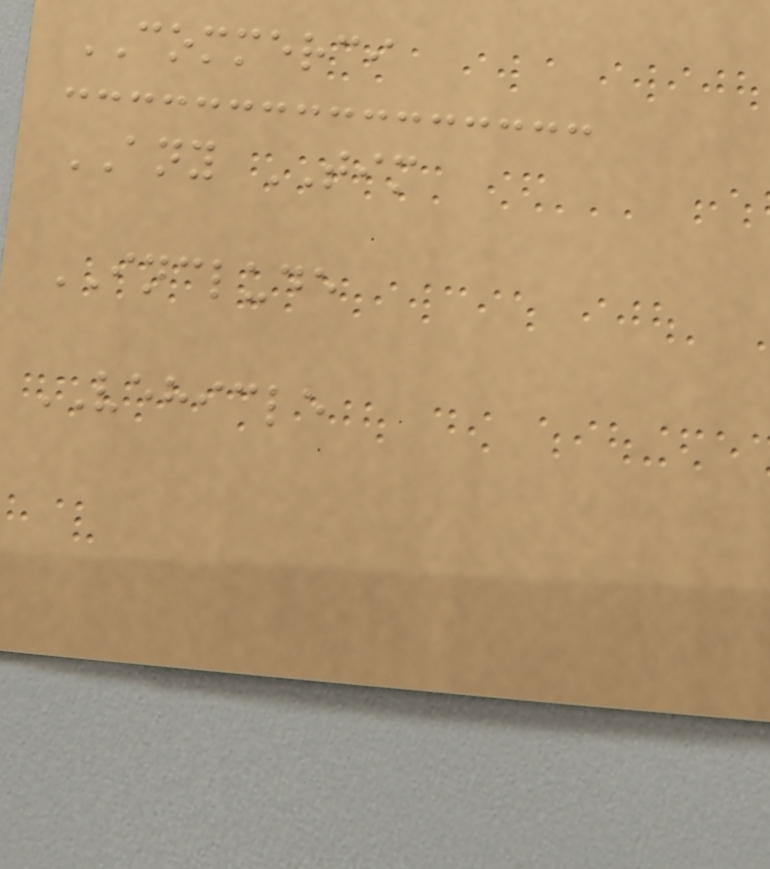COMMERCI
ANY TIM
INCLUDE
VEHICLE
